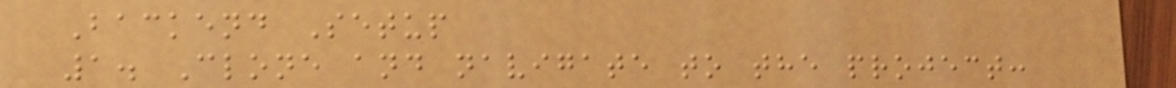Backend Setup
1. Clone and navigate to the project:
